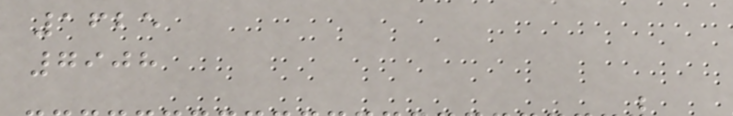1625
7908
